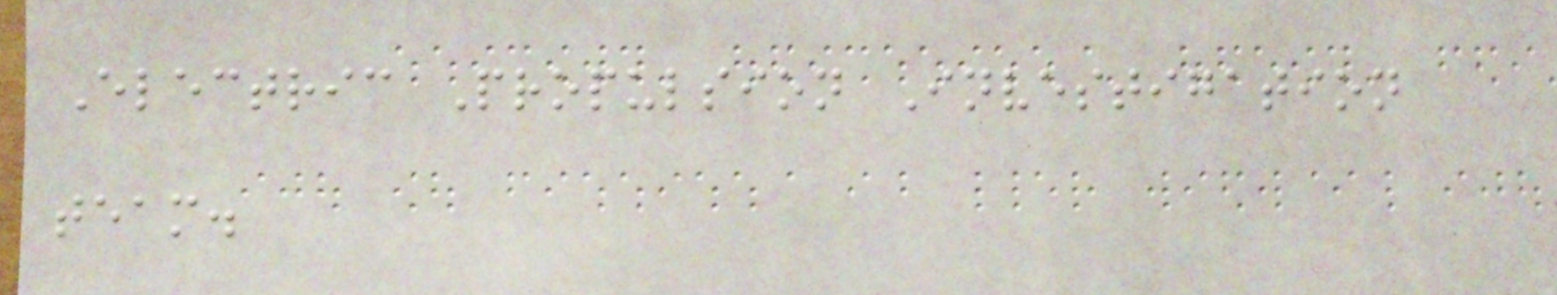Electric Propulsion Investigation
team.
